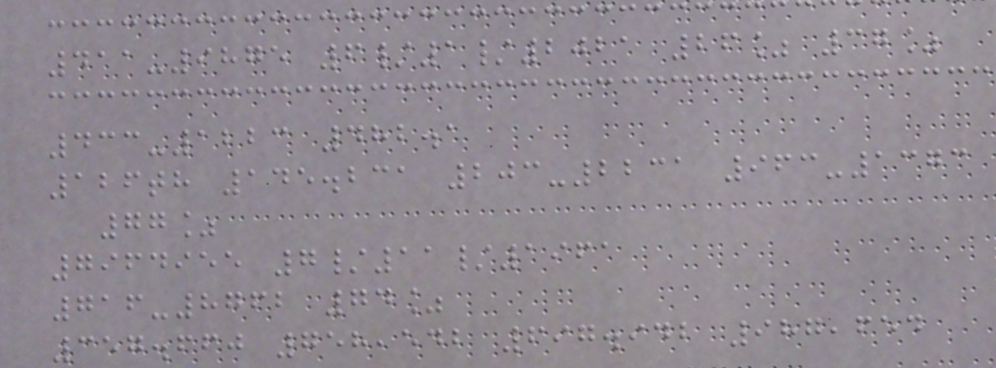411-9875 6/1/2021 26% 37%
433-1223 482.1
126th 145.231 203-2231 963-1373
77%
7964955 7/11/1961
716-8762 74%
357.660 758,542 697.942 987,654
